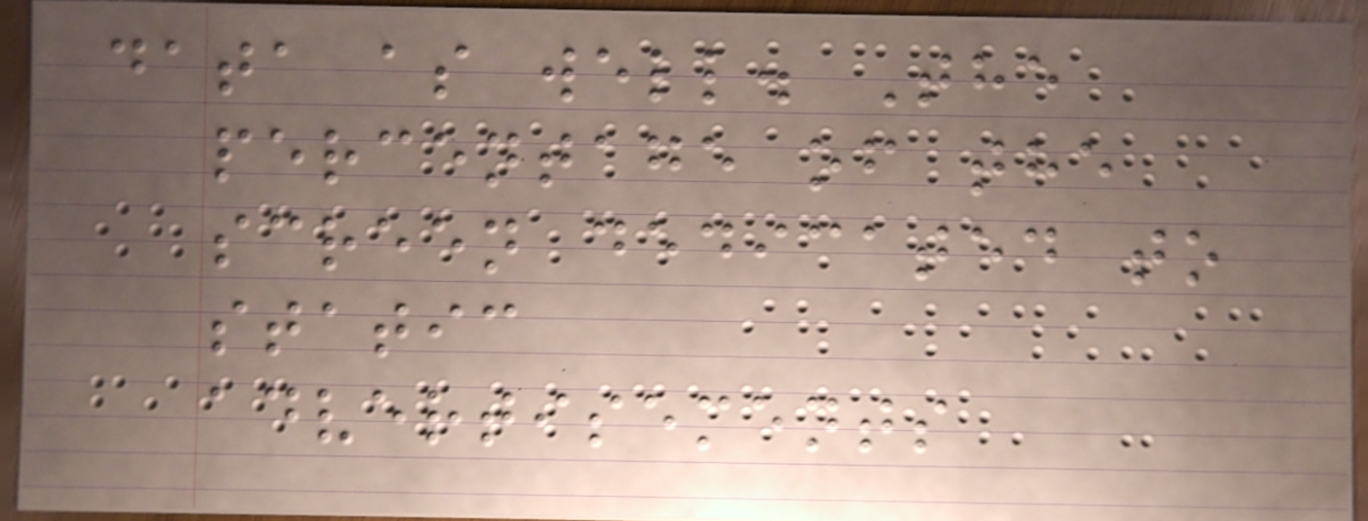data as well. The
percentage of the
screen dedicated to
static
advertisements
